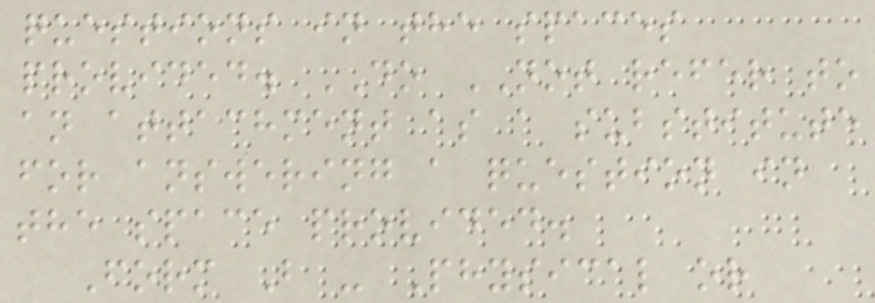questions in the spaces
provided. DO NOT refer to
an attachment as a substitute
for answering a question in
the space provided.
Form B - Physical or
